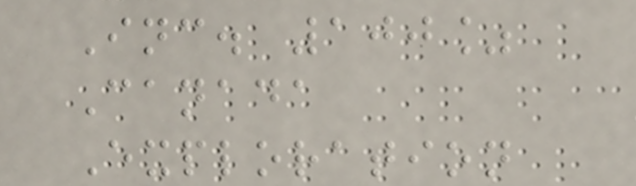Inc. 100%
Canada
Exploration
